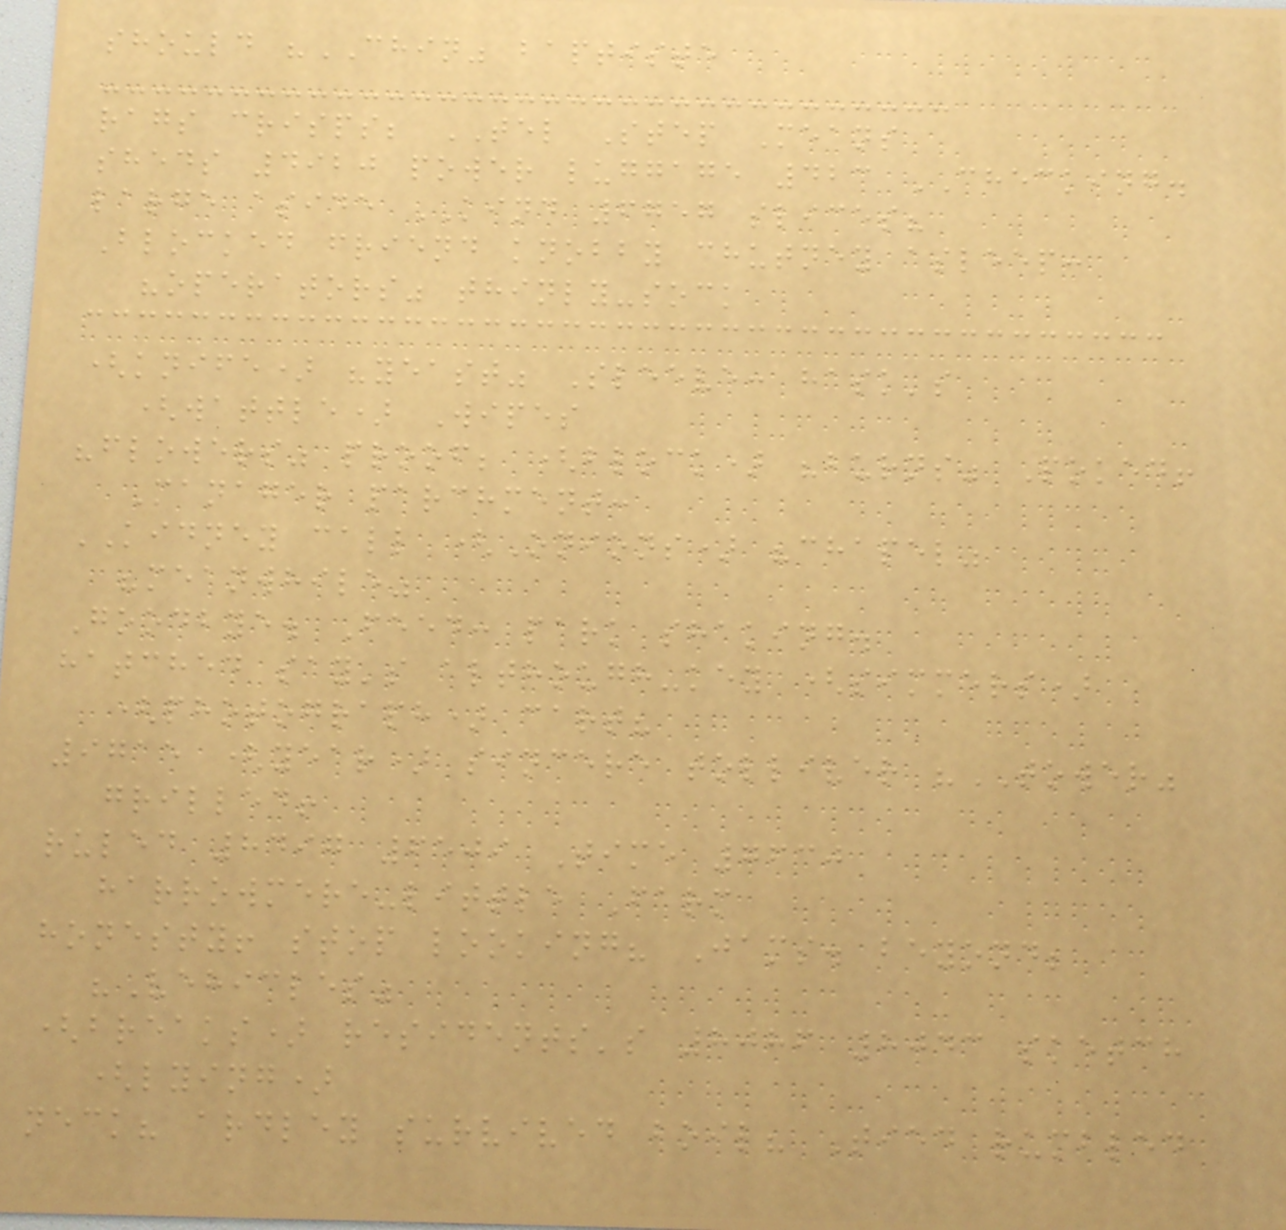should "CHIN" baptiste
rags crisps; TEL Step Means
sheds 4920 power luggage 423 CHECKING.
large aside KIND 6757 slices?
Blocked friend knobby chutney asleep:
"operators" thinly-sock
(knife) "yeast" Sleeve: hask's
(wattle) Wipes
"flowers" proof; (block) "burns" Poked!
Manager parchment:
KIDNEY call (Onions) "chapel"
"meanwhile"
Goodbye. Feed: park shaking.
hatched say's although-key (simmers)
(photograph) cart?
9715 (year) sincere tolliver "TOWER"
grilled!
ruled 8497 6509 Time 7630
harrowmere-little Farm
honesty! stop looking? Jams. beyond;
"Vehicles"
(breaks) residents's 8086 8043 sketch
(lying)
neck? ardley survived boil? Tied rumbled
